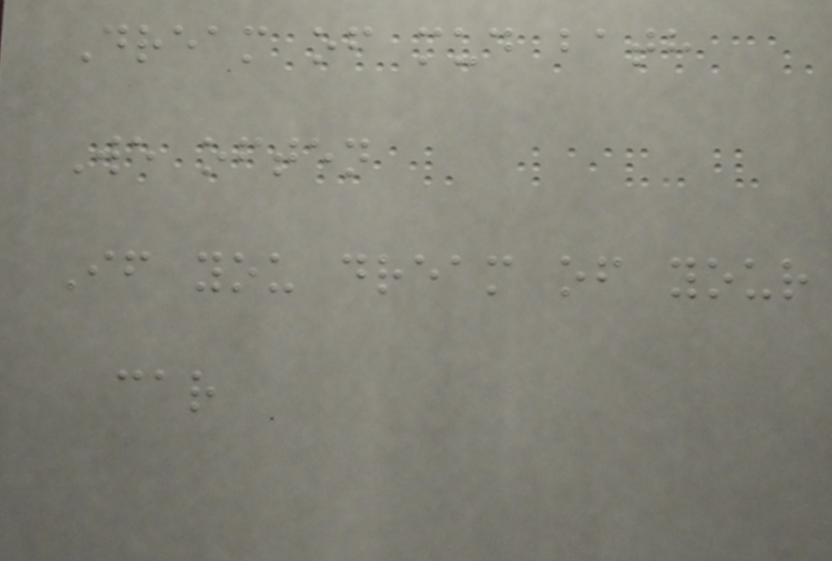Dream of mud bath
We often
If you dream of your
car
